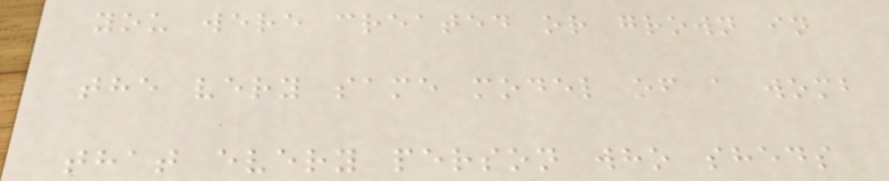you were created or grown in
the very same model of a womb
that every person who sheds
